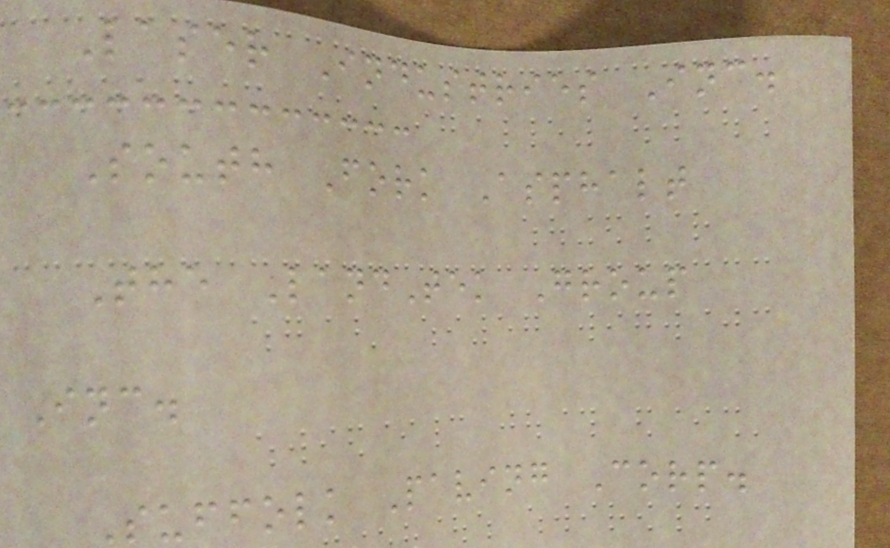Laser Industries Inc.
South Fork Asphalt
The LandTek Group
Inc.
Suffolk Paving Corp.
